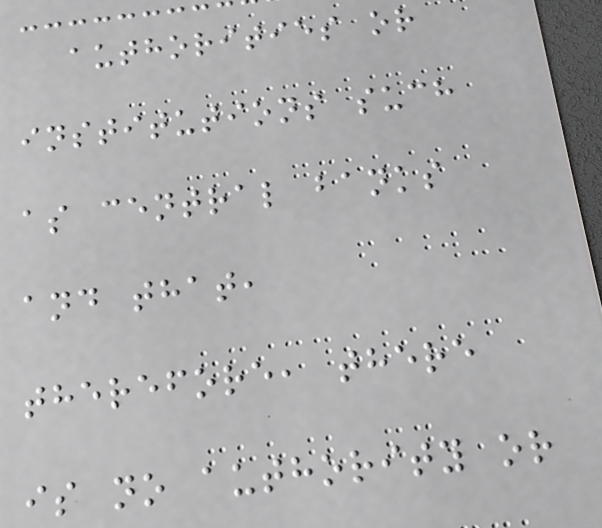authorities or
institutions such
as central banks
and that,
therefore, there
is no authority or
